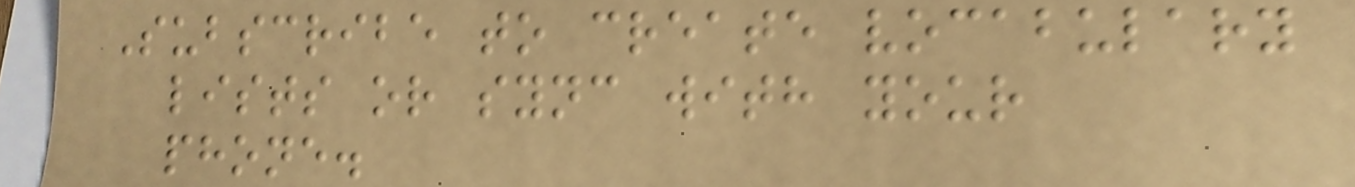Subscribe to create vocabulary
lists or sync with your
phone.
